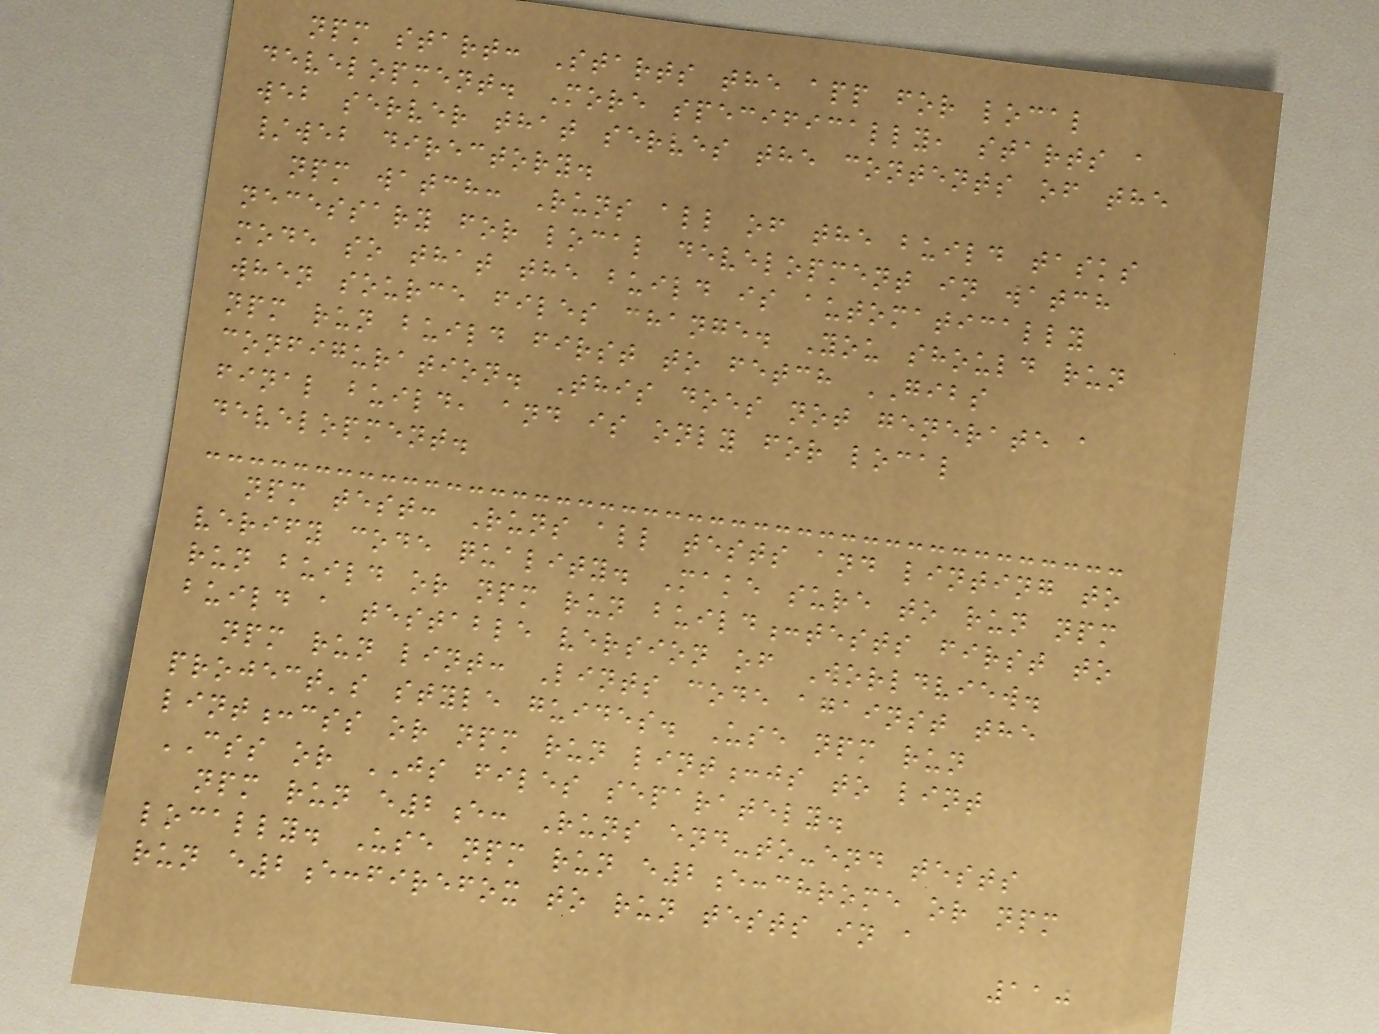npm start: Starts the app for local
development. More specifically, starts a
web server that serves the contents of the
/web directory.
npm watch: Runs all of the build tasks
necessary for local development in watch
mode so that the build is automatically
when source files change. You should run
npm run build first to fetch GIBS
configuration. This does not generate a
final build, and is only for local
development.
npm test: Runs all tests and linting to
verify code quality. Make sure to run npm
run build or npm run build:tests first to
build a testable version of Worldview.
npm run lint: Lints code against the
project's style guides. Use npm run
lint:css or npm run lint:js to lint
CSS or JS files separately.
npm run e2e: Runs end-to-end tests
locally. Use npm run e2e:chrome or npm
run e2e:firefox to run tests in a
110
